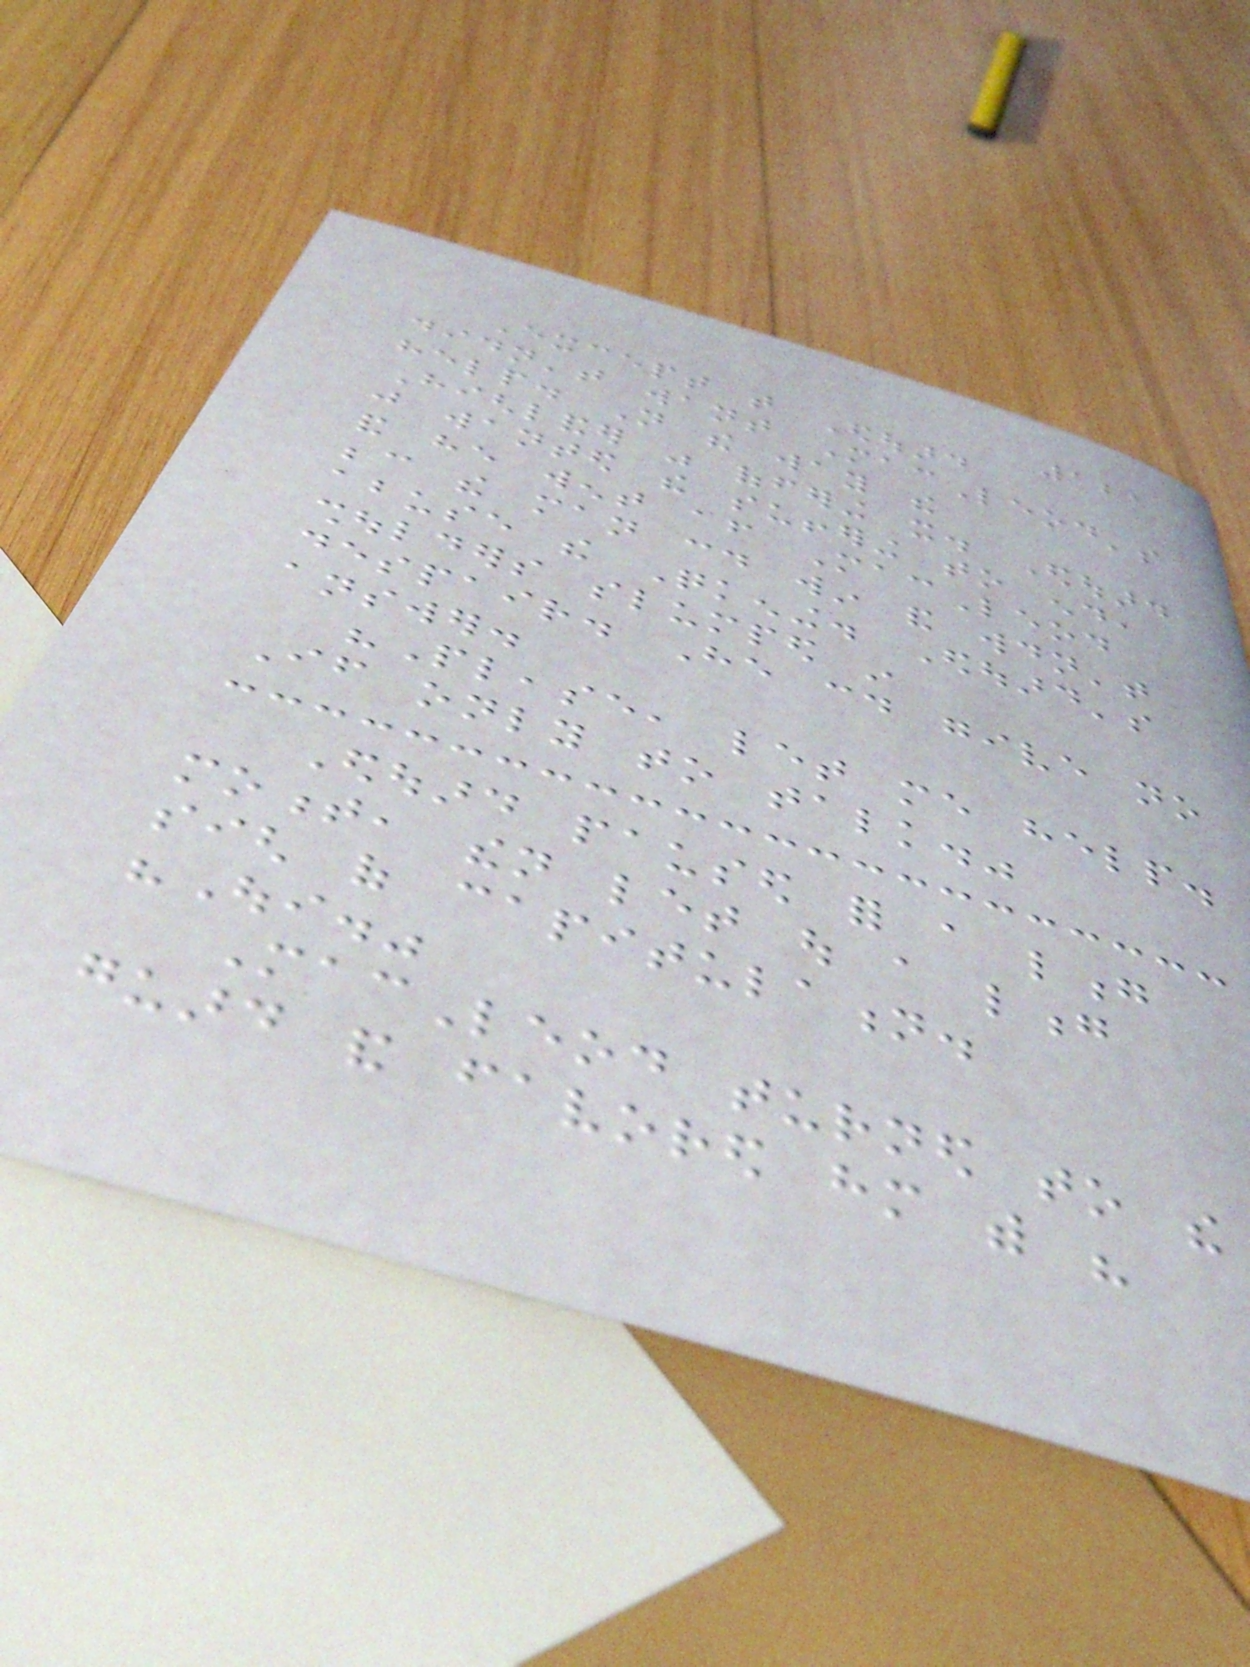121
Except that Edouard
didn't want MacLeod's
help. Not the way the
Highlander was offering it. Edouard
just wanted the suffering to end,
and he went after MacLeod
because the man could win and wouldn't
abuse the Quickening. Edouard's
shoulders slumped in
despair. He could give no
answer.
"Please, let me help.
If only to talk."
Edouard paused for a long
moment, then let out a long
sigh of capitulation.
"Oui."
MacLeod turned to the
guard and favored him with his
